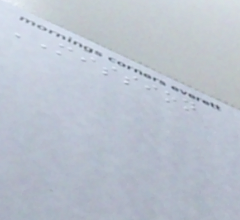MISSION
